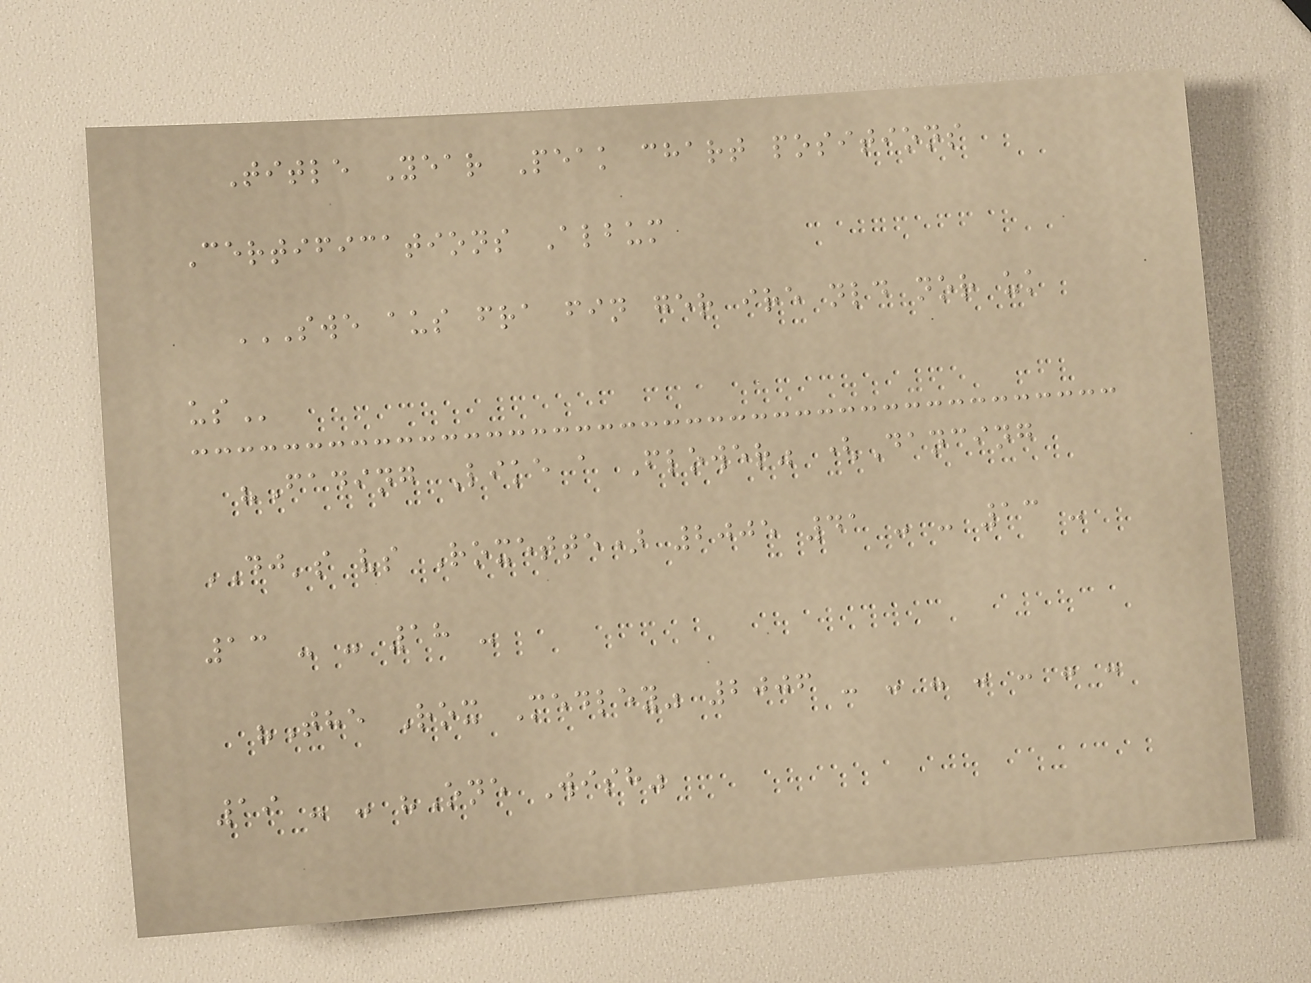Title Year Peak chart positions
Certifications Album
SWE AUS FRA FIN GER IRE NLD NOR UK
US
"Fading Like a Flower" (Dancing
DJ's vs Roxette) 2005 41 - - 13 -
13 - - 18 -
"The Rox Medley" 2006 - - - - - - -
19 - - "One Wish"
